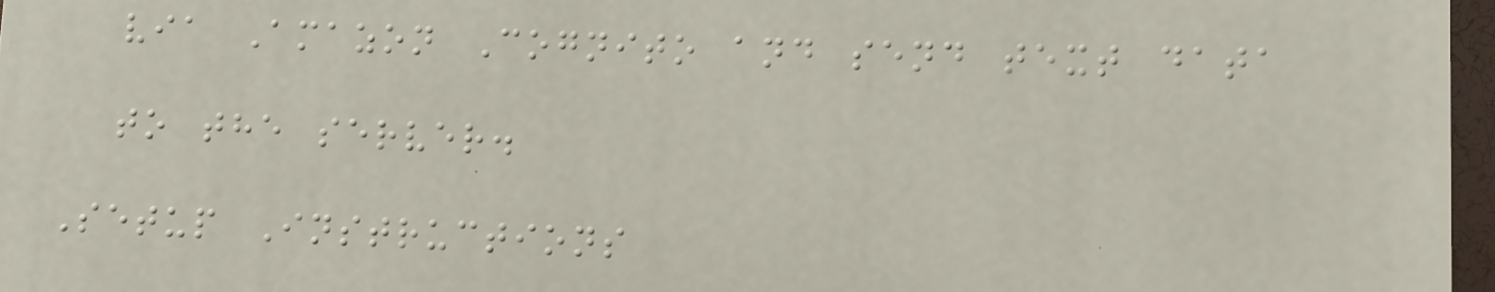via Amazon Cognito and send text data
to the server.
Setup Instructions
